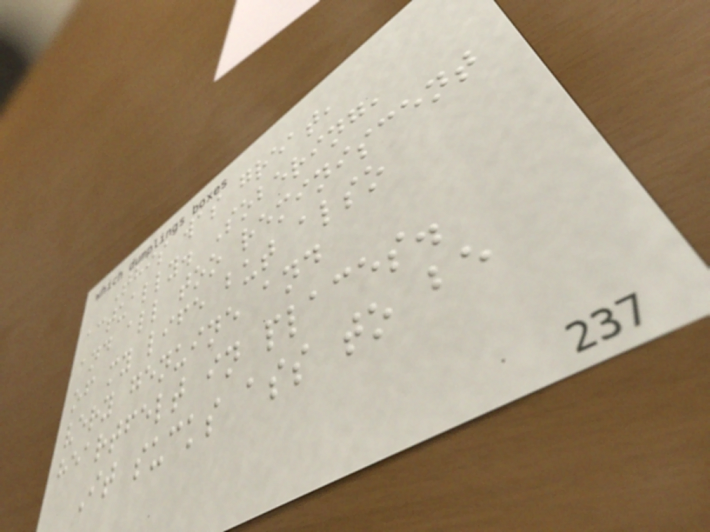This was great,
actually. Sobering,
and all too reminiscent
of my life but also
very genuine and
heartfelt in places.
It sucks ass to be
